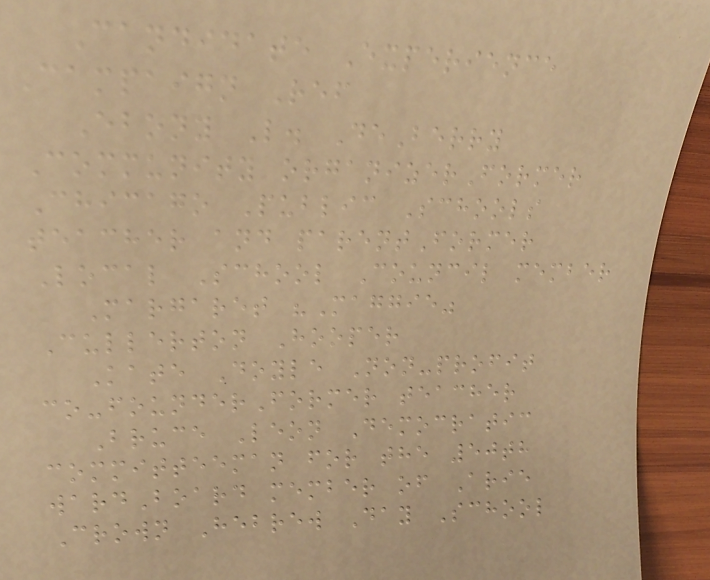Candidate Experience
Campaign Ref
Ebony L. DeBerry
Community organizerFormer
Chicago Public Schools
teacher and parentFormer
Local School Council member
Margaret "Maggie"
Cullerton Hooper
Kate Doyle Non-profit
co-founderFormer teacher
Bruce Leon Democratic
committeeman for the 50th
wardBoard member of Arie
Crown Hebrew Day School
